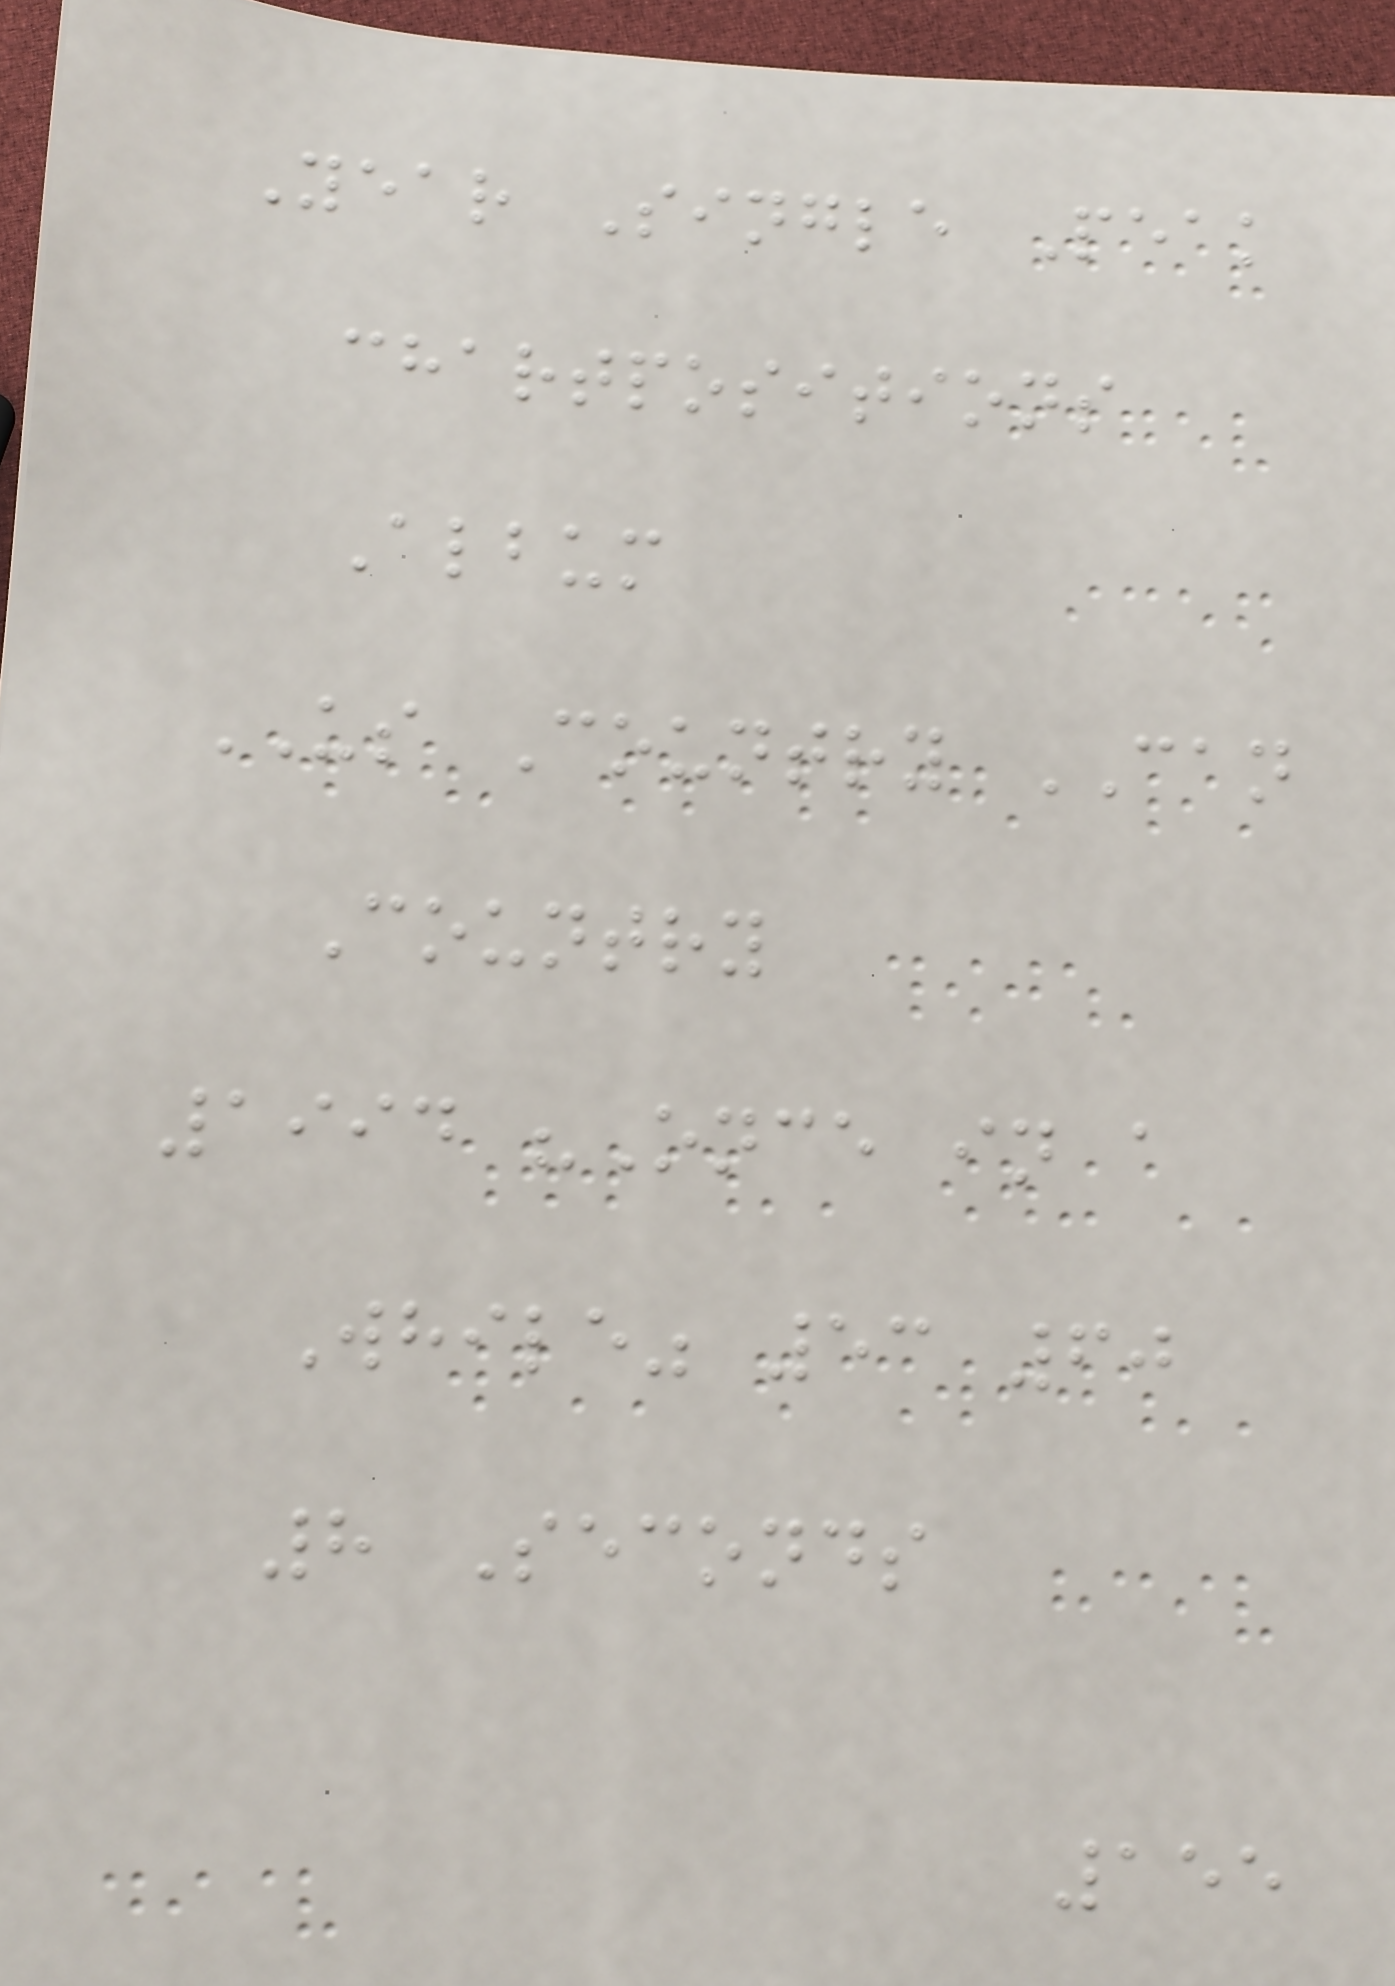Year Single Peak
chartpositions
Album
US Country CAN
Country
1994 "Once in a
While" 53 60
8 Seconds
155
